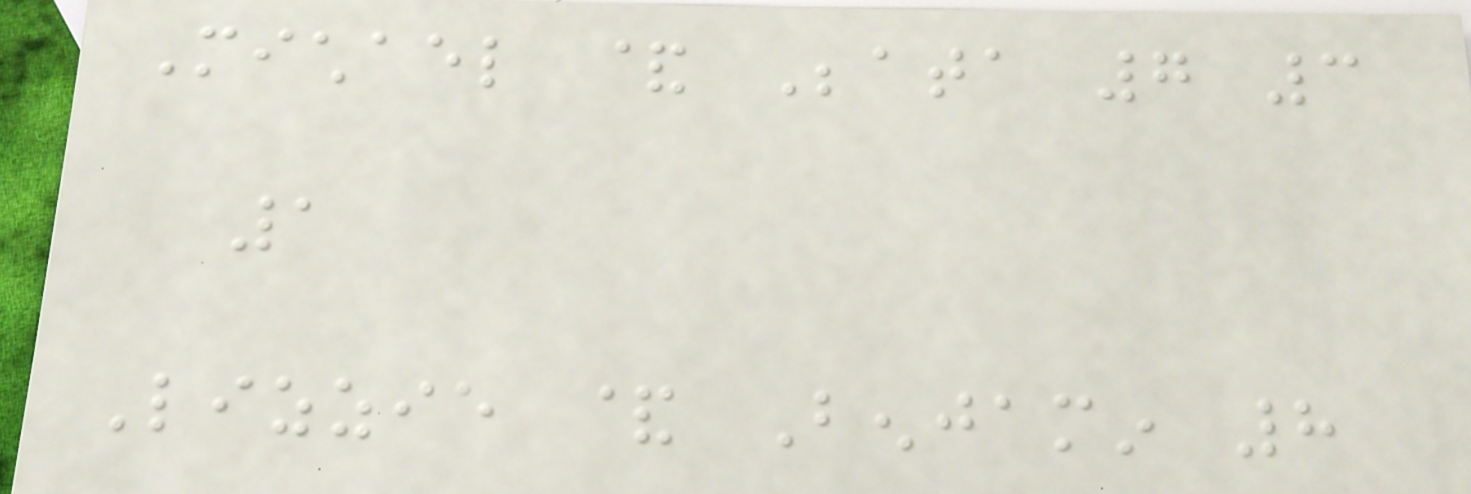Michael & Beata 7 3
1
Lizzie & Benjamin 8
